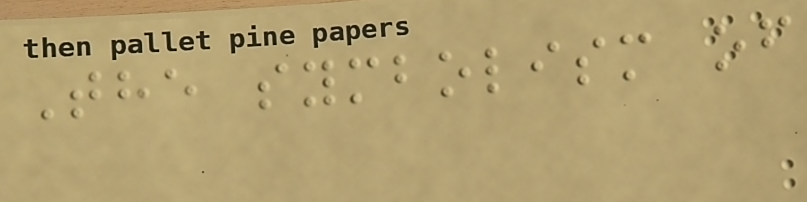The symbolism of
